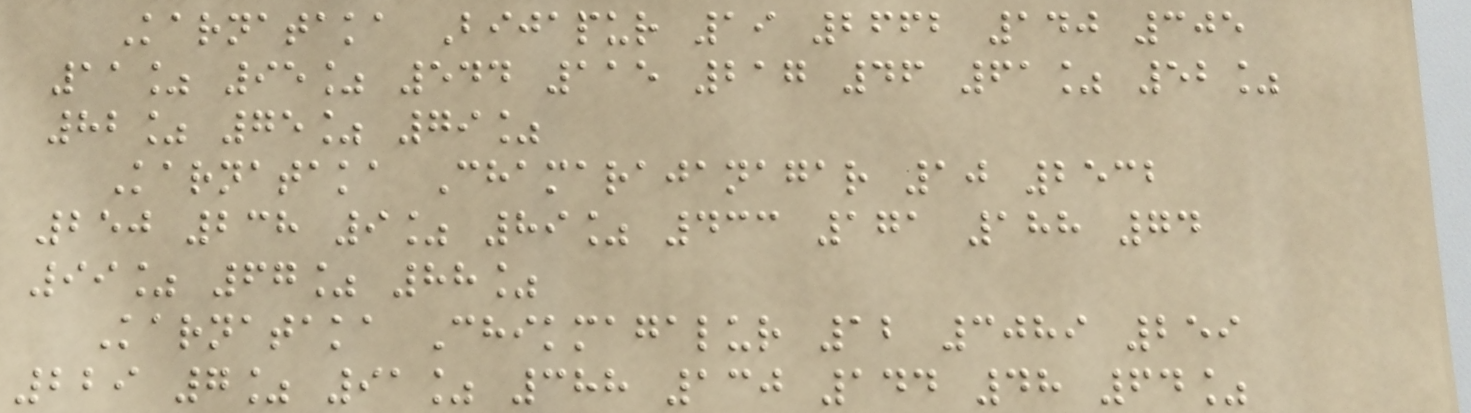Karnataka Bijapur 19 2662 140 305
11% 95% 544 115 217 46 61% 52%
82% 75% 79%
Karnataka Chamarajanagar 10 2532
250 238 9% 89% 433 171 188 74
99% 67% 88%
Karnataka Chikmagalur 12 3089 259
229 7% 91% 388 130 144 48 64%
